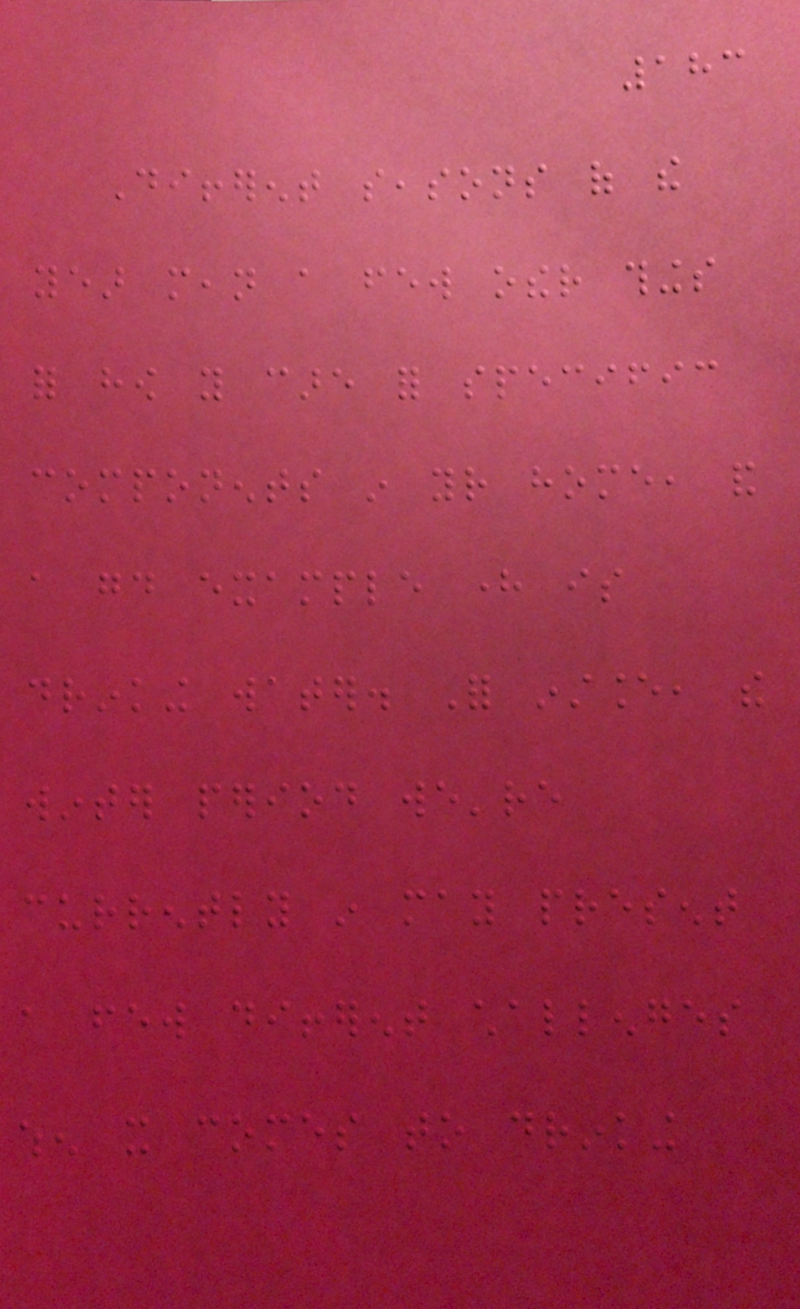183
Different seasons of the
year mean a few other things
for how you care for specific
components in your home, and
a good example here is
drinking water. For instance, the
winter period we're
currently in may present
a few different challenges
when it comes to drinking
